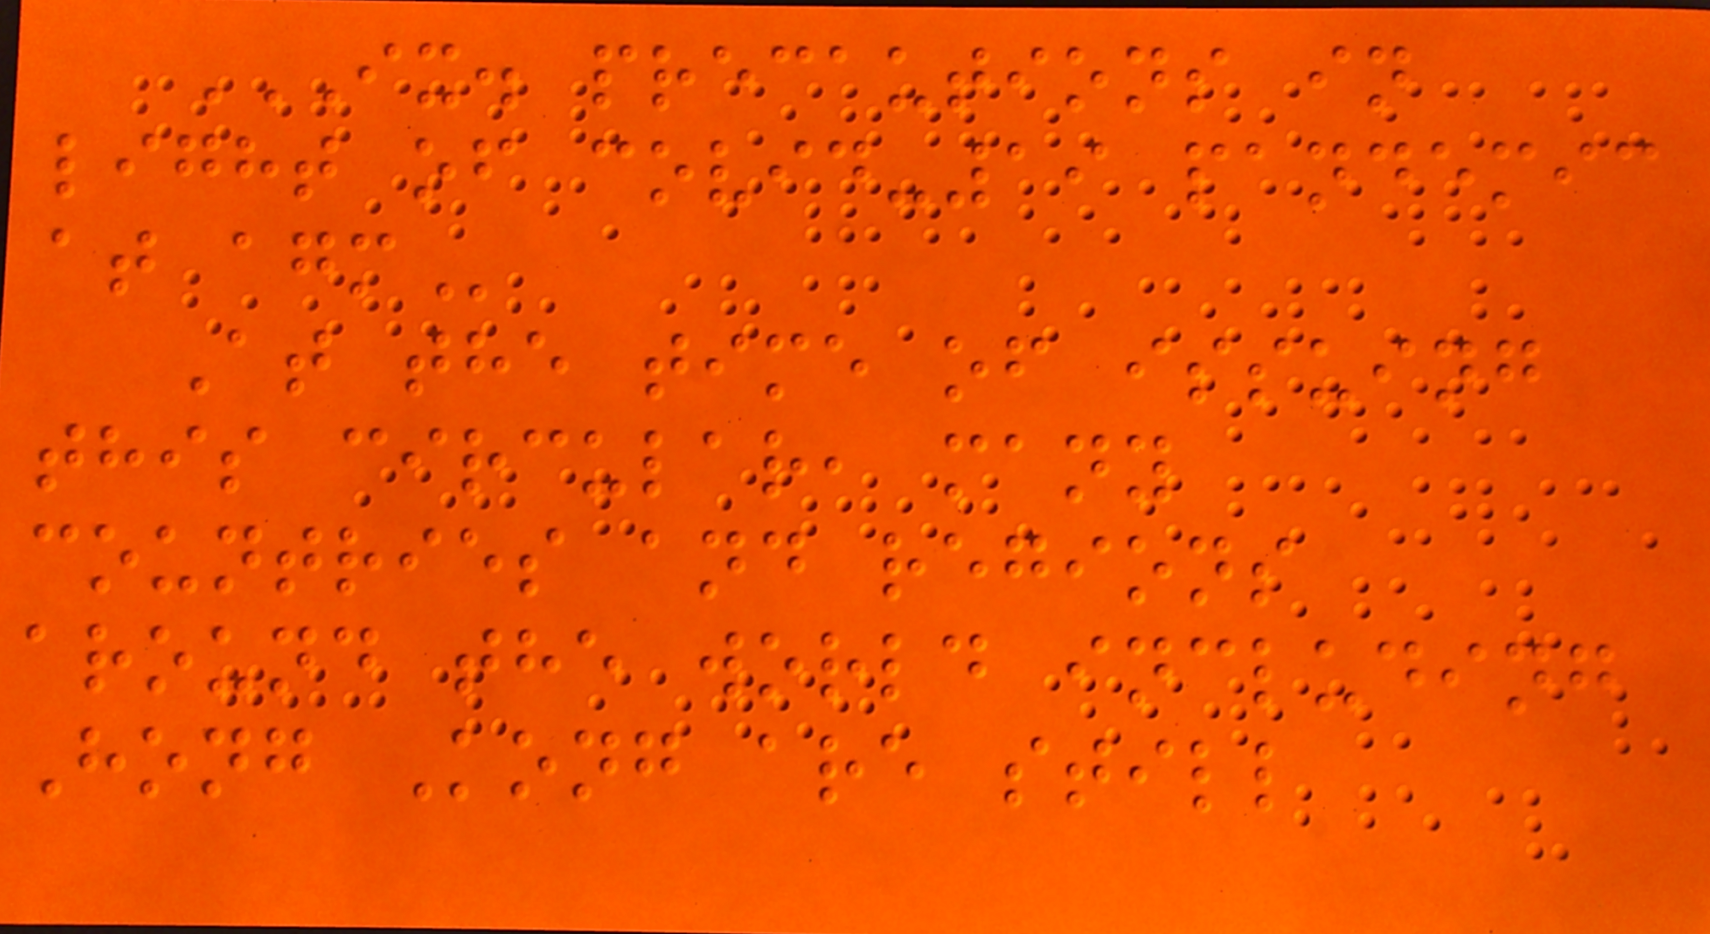IX. PRECAUTIONS IN
LIGHT OF COVID-19 PANDEMIC
AT AGM
At the time of issuing
this circular, many
countries and regions
around the world including
Hong Kong are still
